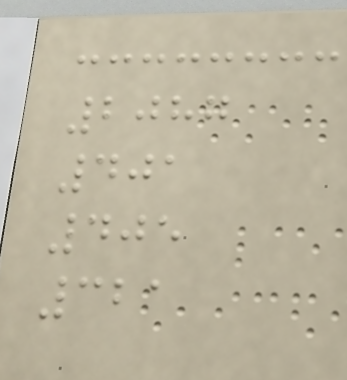2087
401
405
321
